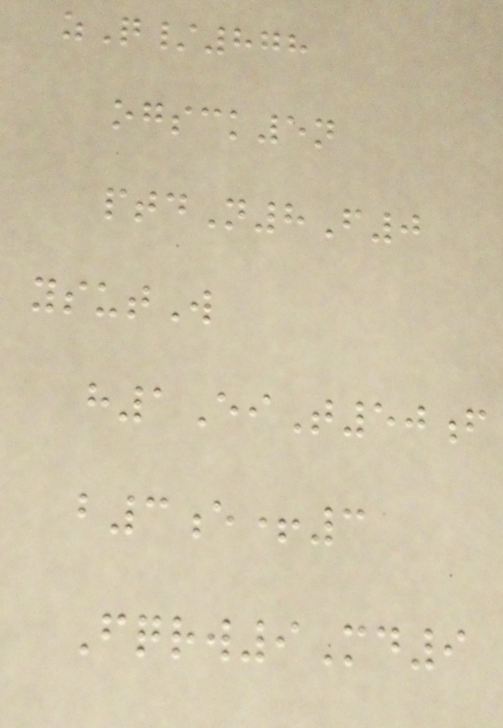zQ/878
ogsck5n
ptdN8F0
ysutW
h1EiT50f
b3e+3
Fqrw9Md9
